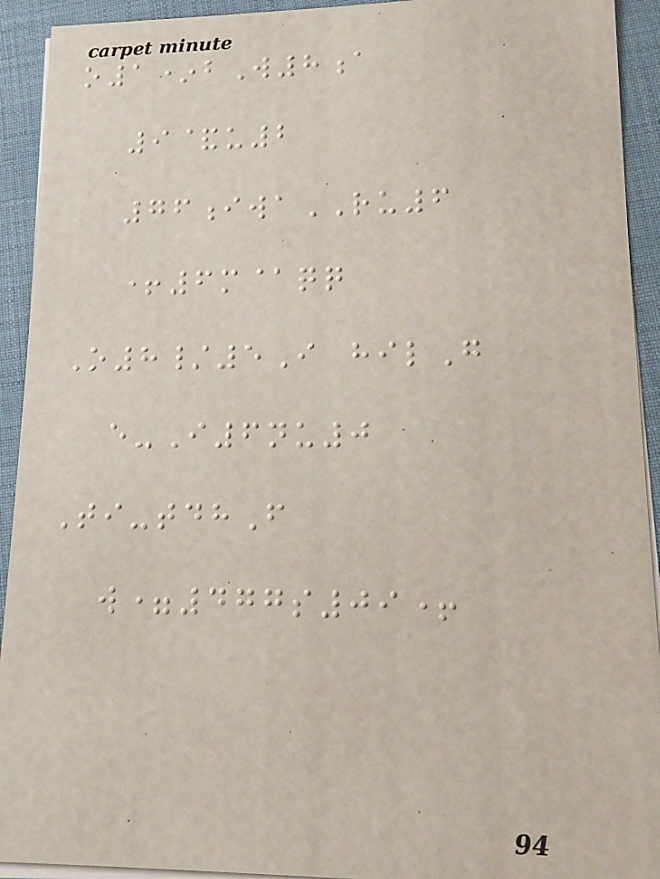o1*bW8a
9&u2
76iwaRU6
+6m@qq
O8/5I hilG
e-I6nu0
Ti-tdhF
w=477s09+
